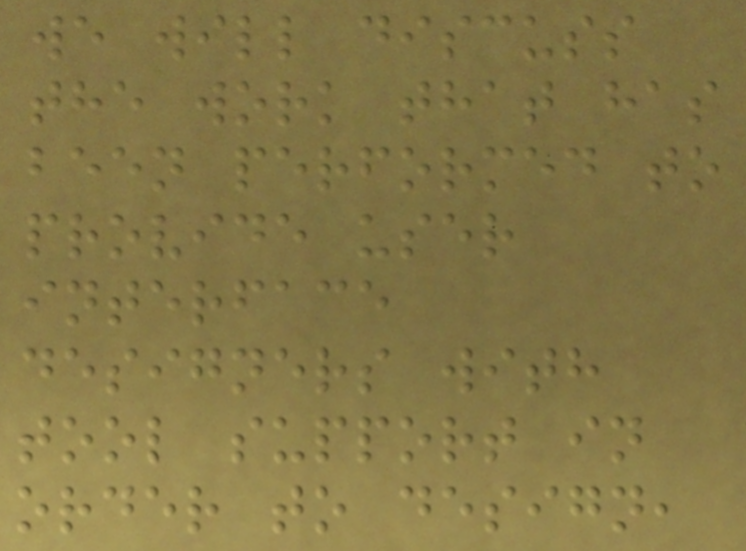we will discuss
the work that has
been performed to
provide user
interface
designers with
tool support in
order to design,
